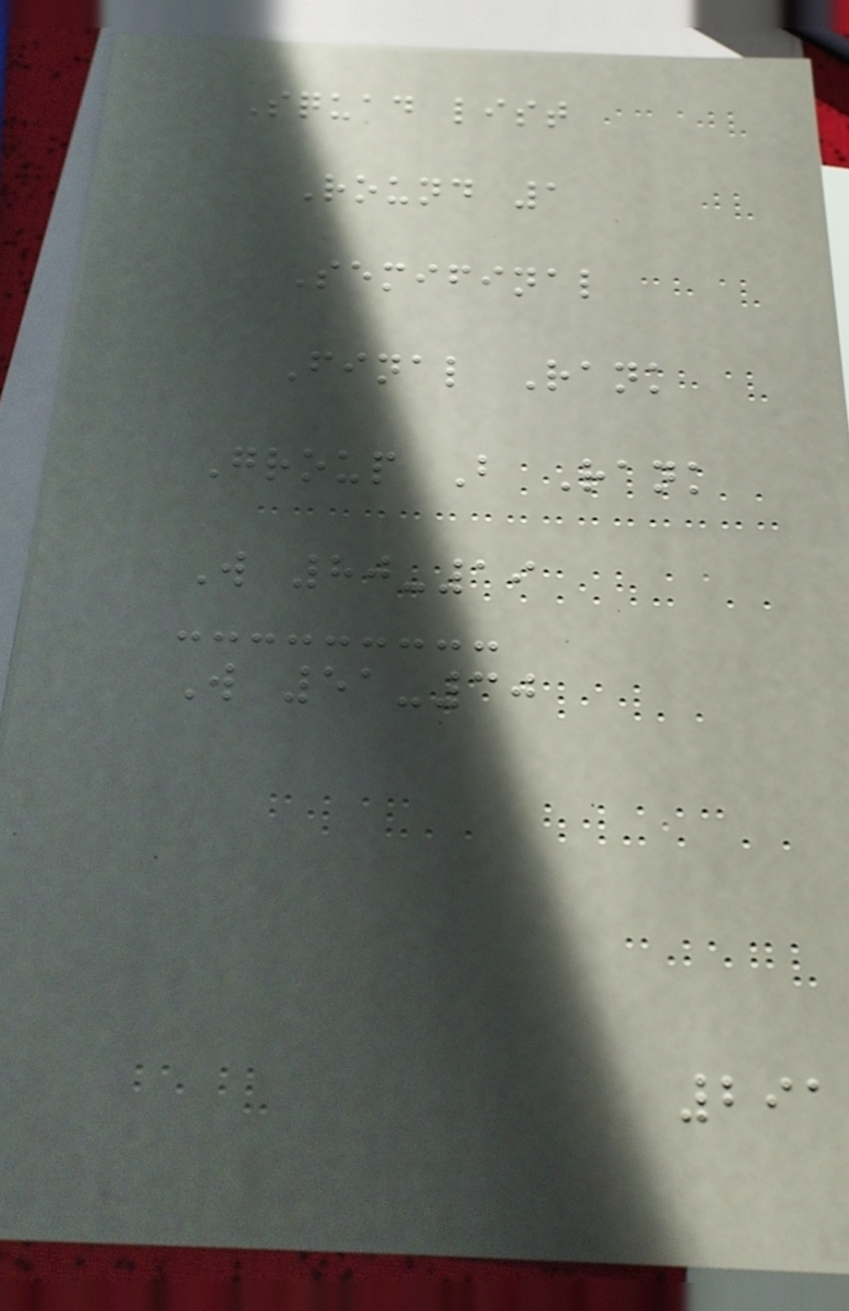Squad list
Round 1
Semifinal
Final Rank
Group B Rank
W 80-19
W 51-30
291
